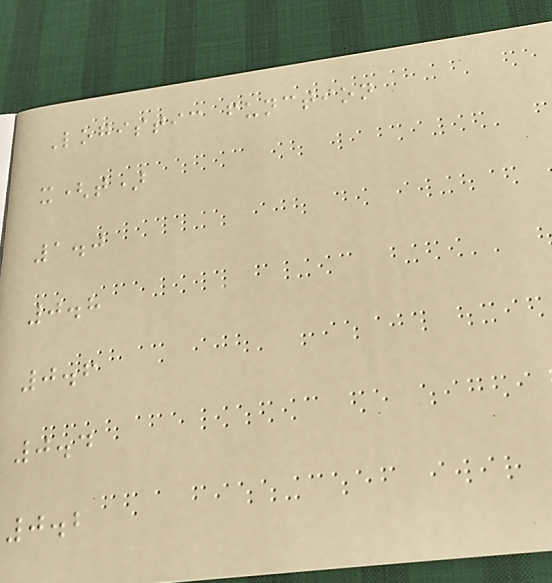Logistic function
x(t)
1.0
0.8
0.6
0.4
0.2
